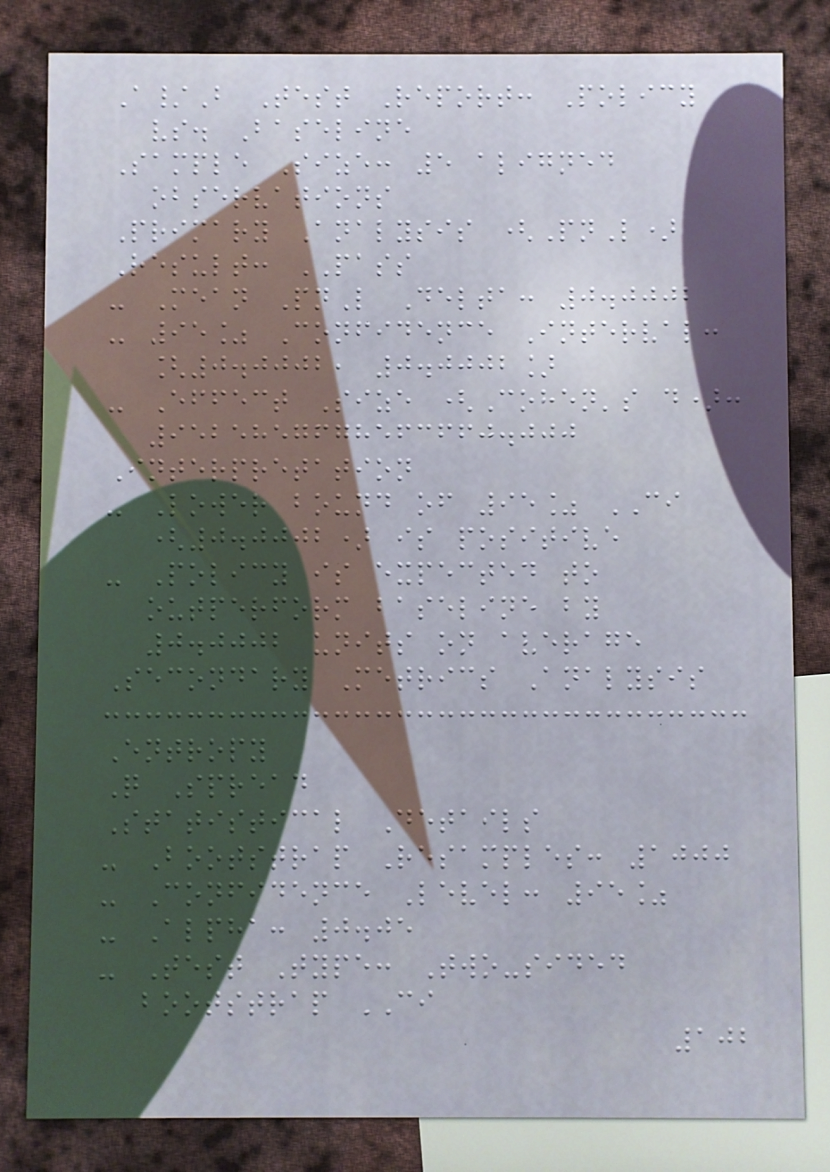A/B Test Report: Policy
vs. Baseline
Sample Size: 5 aligned
observations
Primary Analysis (PnL)
Result: PASS
- Mean PnL Delta: 0.0002
- 95% Confidence Interval:
[0.0002, 0.0002]
- Effect Size (Cohen's d):
9525857678563660.000
Interpretation
- Lower bound of 95% CI
(0.0002) is positive
- Policy is expected to
outperform baseline by
0.0002 units on average
Secondary Metrics Analysis
Entropy
Q Spread
Statistical Details
- Bootstrap Resamples: 1000
- Confidence Level: 95%
- Alpha: 0.05
- Test Type: Two-sided
bootstrap CI
102
